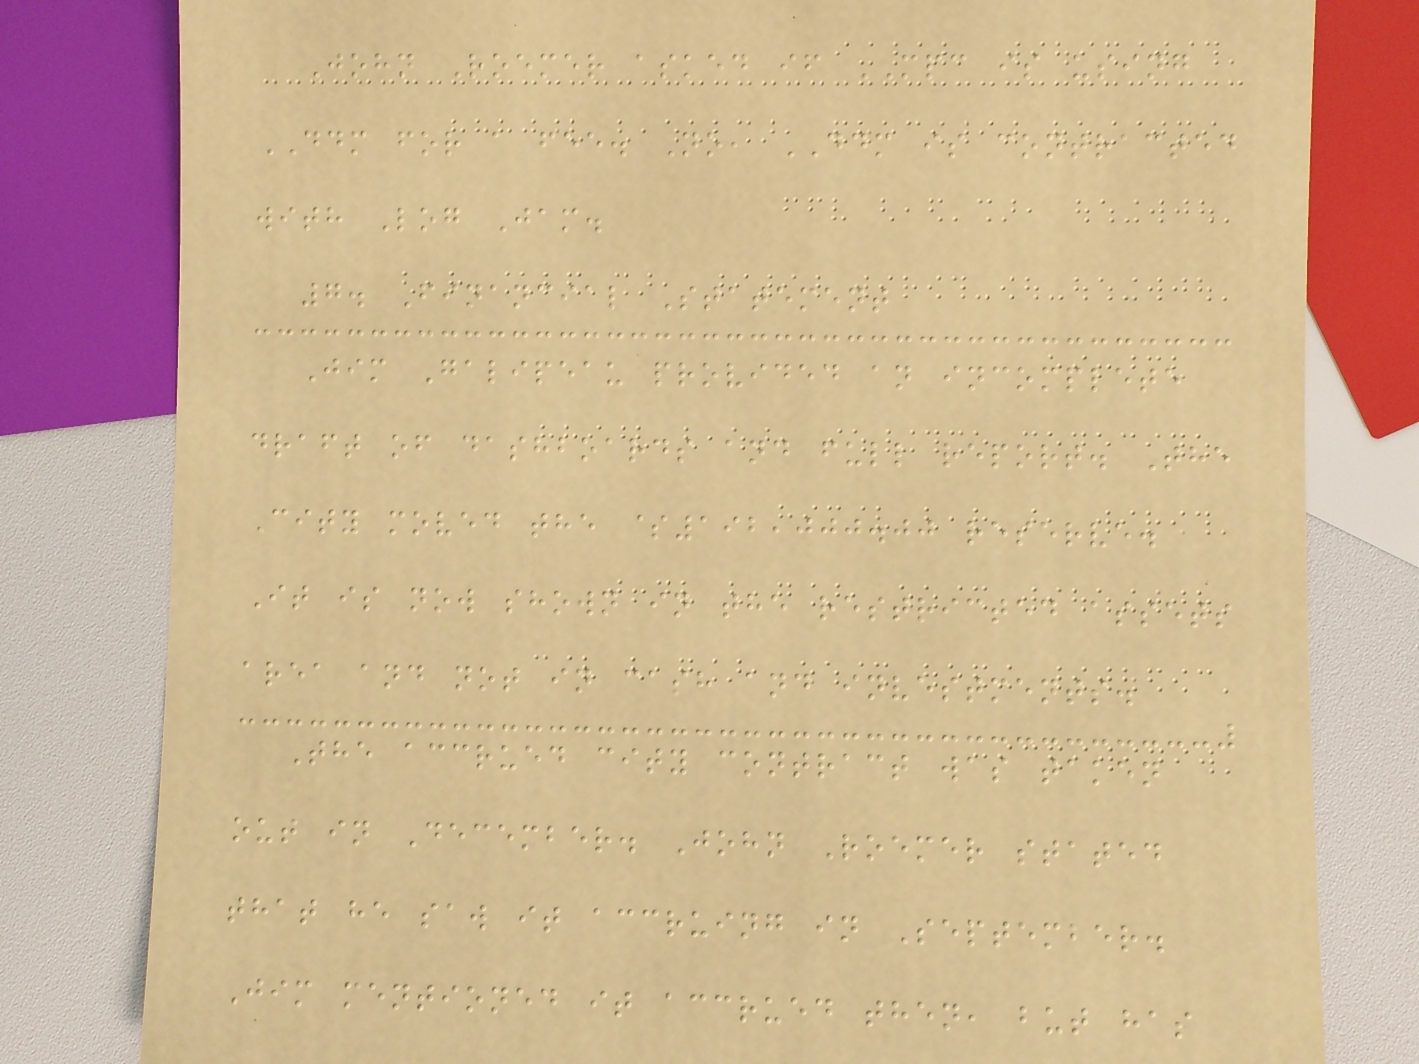John Roemer asked if MPC is using
DDM for a fee. No, DDM is contracted
with Log Jam.
7. Financial Statement
Jim Galipeau provided an incomplete
draft of dashboards and full report. The
City moved the $192,000.00 reserve.
It is now shown in the restricted assets
area and not in cash and investments.
The accrued city contract was taken
out in December. John Roemer stated
that he saw it accruing in September.
Jim mentioned it accrued then, but has
